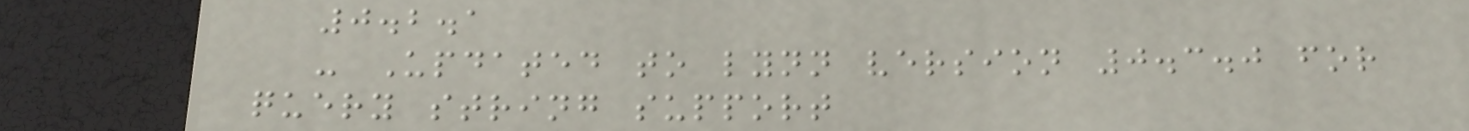0.2.1
- Updated to lynn version 0.3.0 for
query string support
